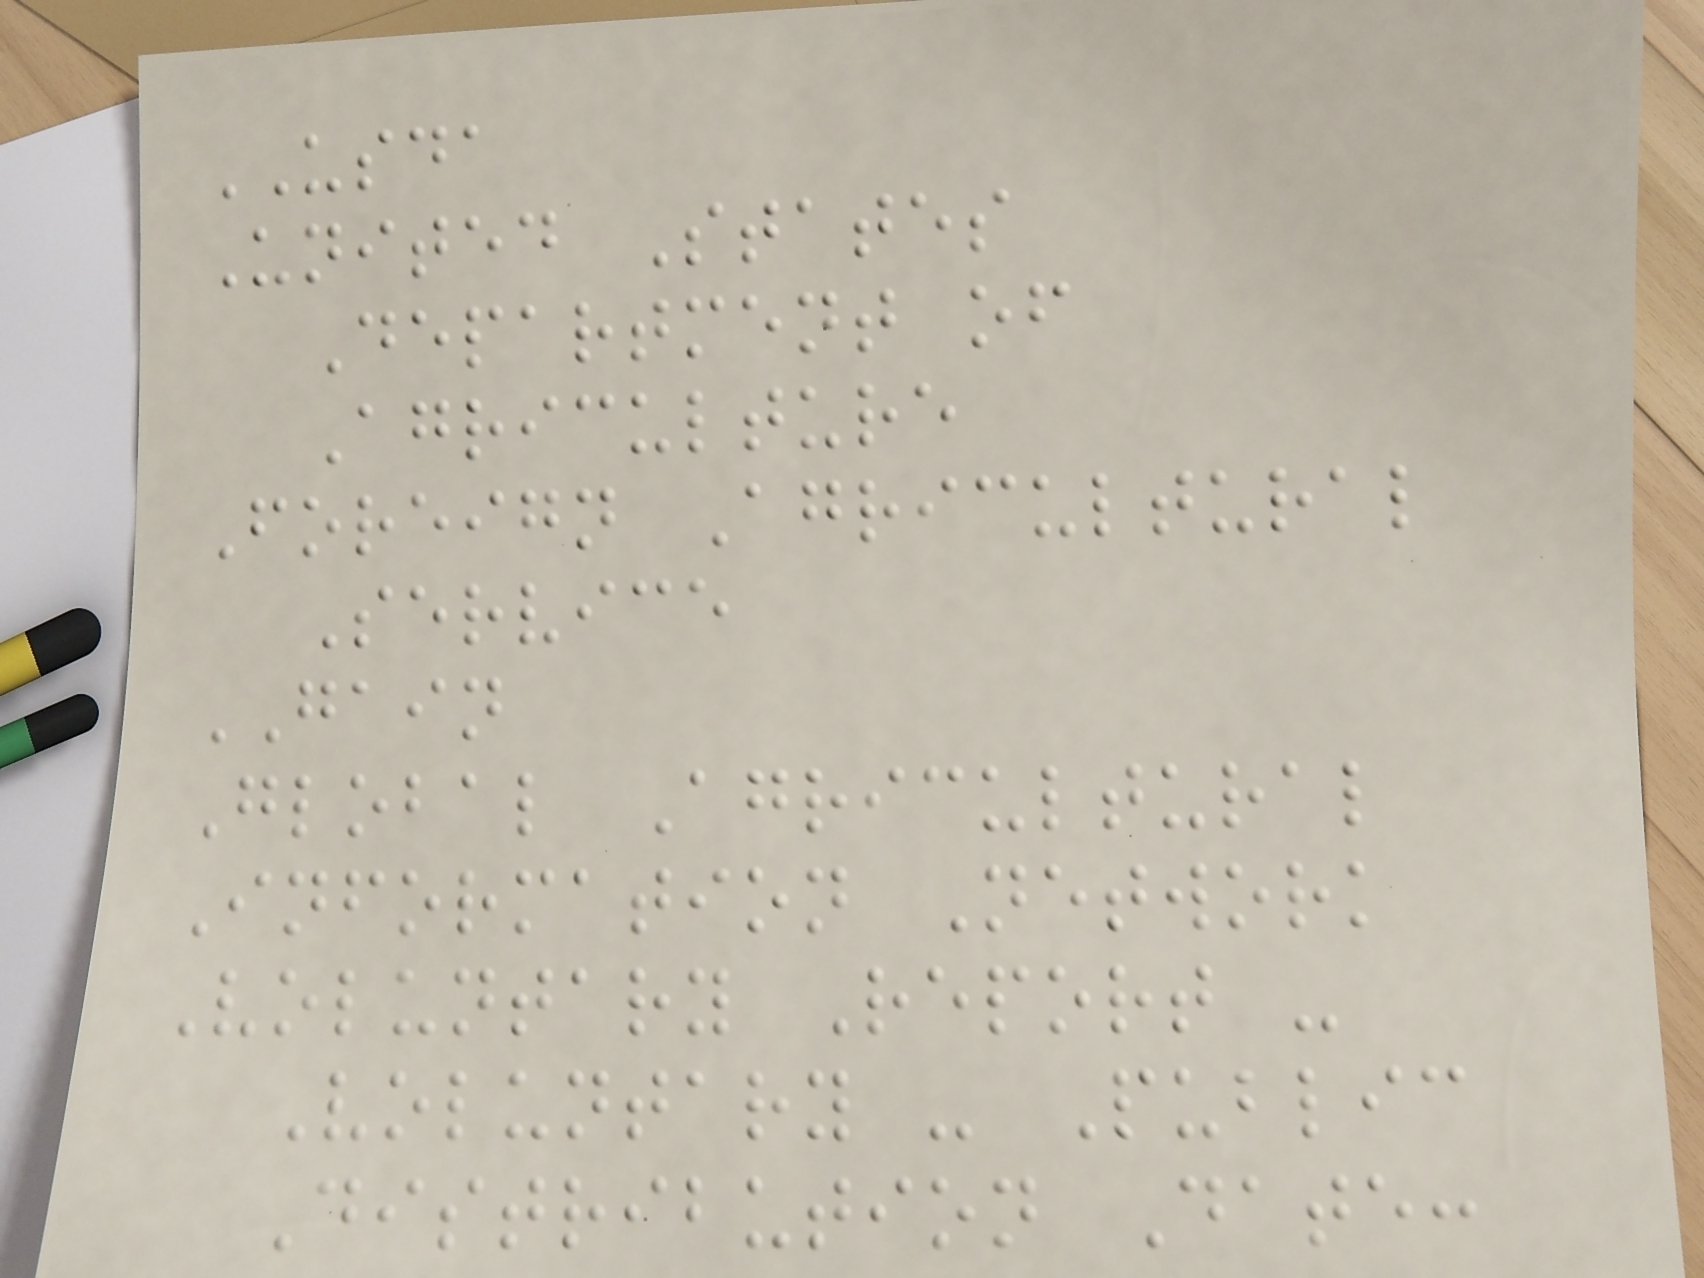USDA
United States
Department of
Agriculture
Foreign Agricultural
Service
GAIN
Global Agricultural
Information Network
Voluntary Report -
Voluntary - Public
Distribution Date:
